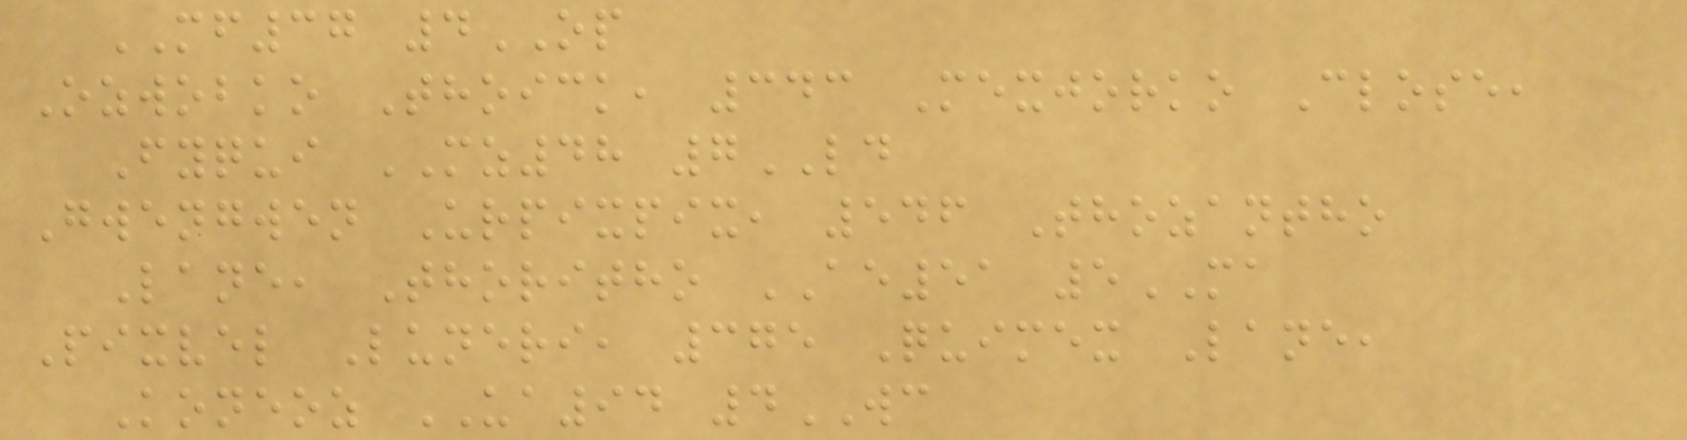MF37 4OP
Ozwobko Thoick, 343 Mexjorko Close,
Fyqui MZ48 7LD
Gwengwen Urpixpix, 546 Thozantho
Lane, Thoritho AE51 5MA
Pixvel Luneri, 375 Quimex Lane,
Koneoz UA94 4WC
